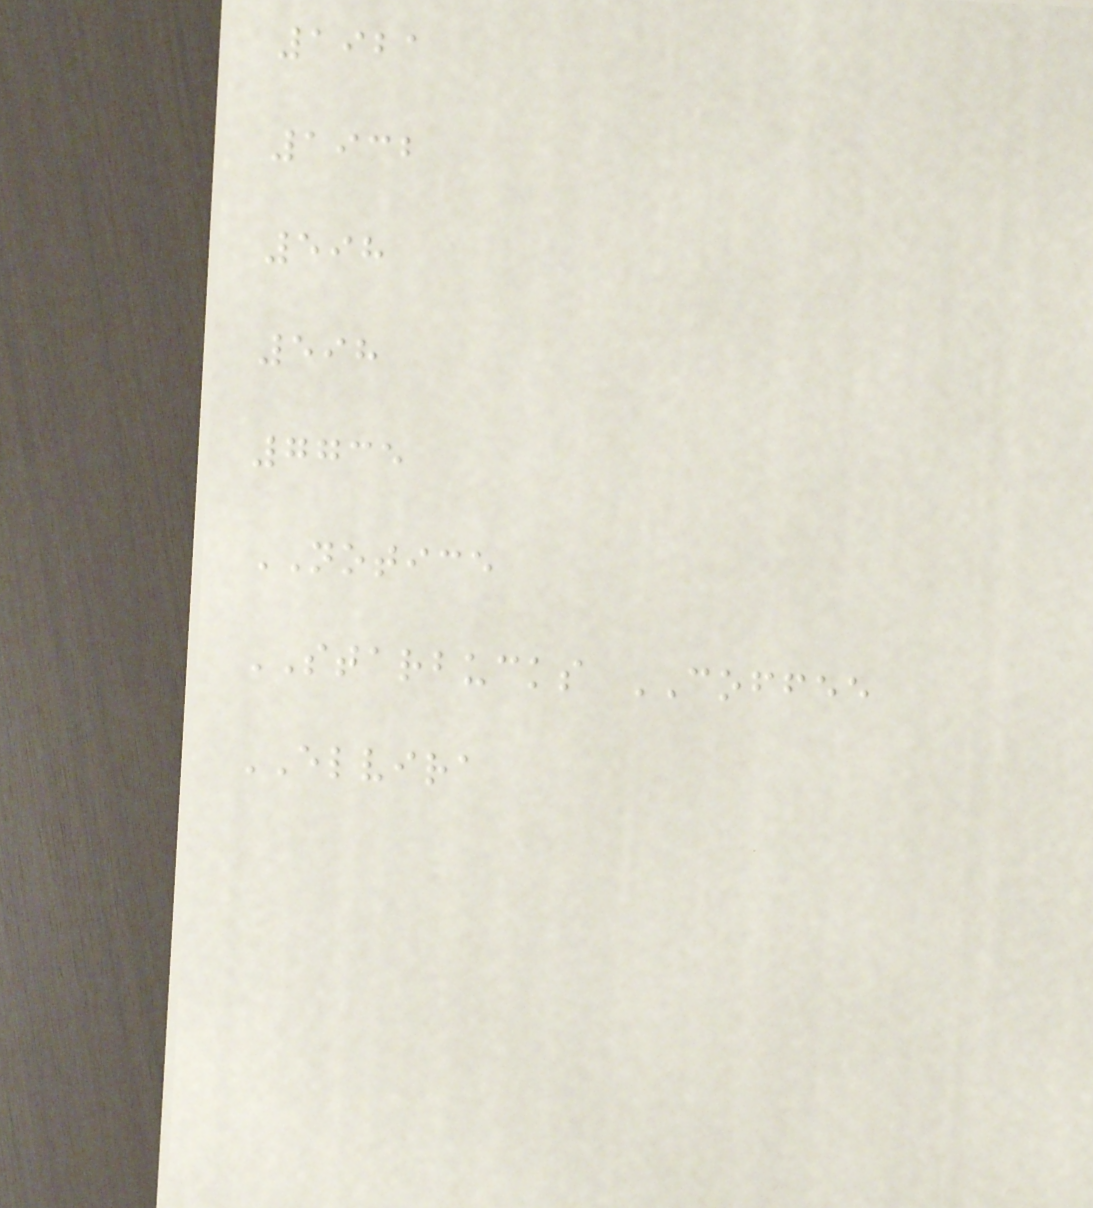1921
1932
598
598
7735
NOTICE
STARBUCKS COFFEE
ELVIRA
